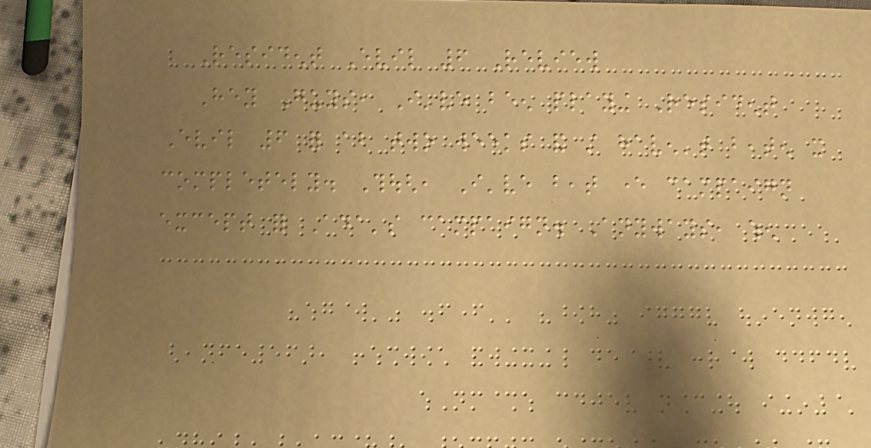Resident Evil 6 Review
Hey Guys, I've been playing Resident
Evil 6 for about two weeks and still haven't beaten it
completely. Though, I've beat ever campaign
except for Ada's campaign. Anyways, when
